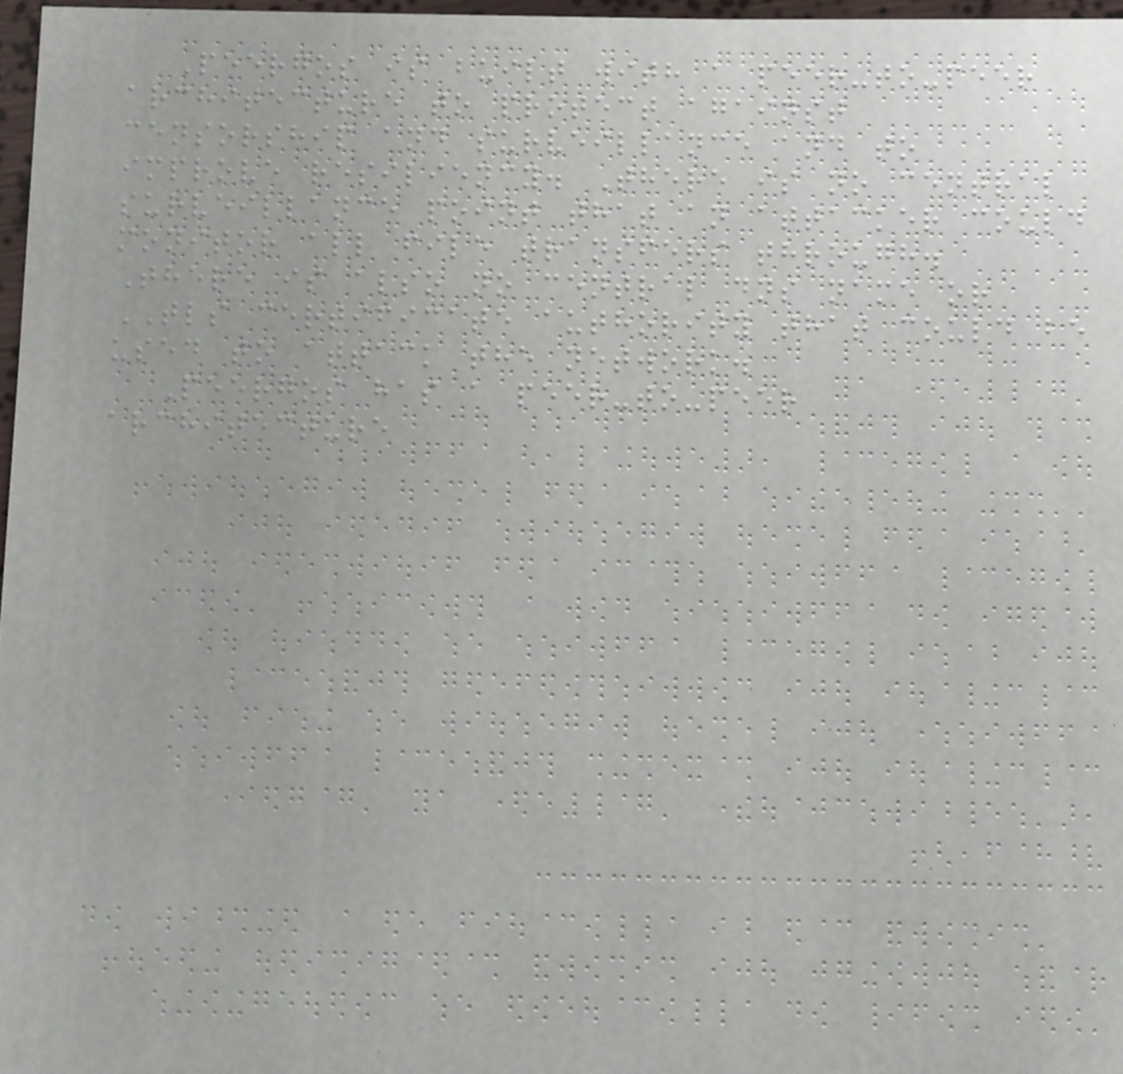Peergos is built with a peer-to-peer
architecture to protect against
censorship and surveillance and to
improve resiliency. There is no central
surveillance point that an attacker could
monitor all file transfers through.
There is also no central dns name or
TLS certificate authority that could be
used to attack the network.
Peergos has a peer-to-peer
architecture
